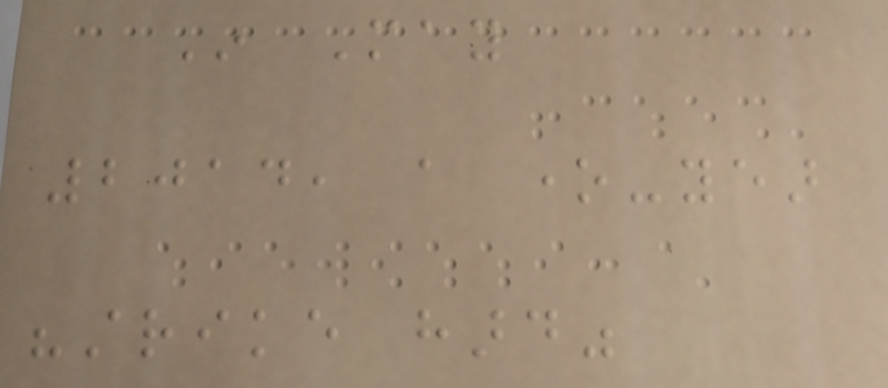In May
2014, a one-year
"strike hard"
